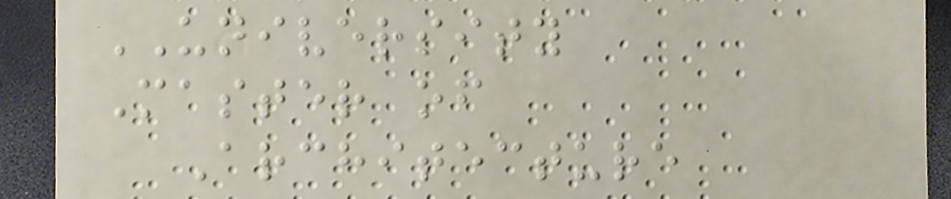UNIVERSITY
Master of
Architecture
